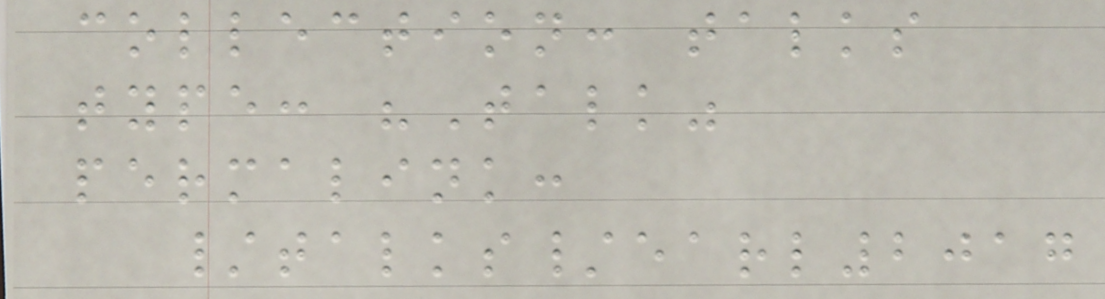collection: talks
type: "Talk"
permalink:
/talks/earl2017
